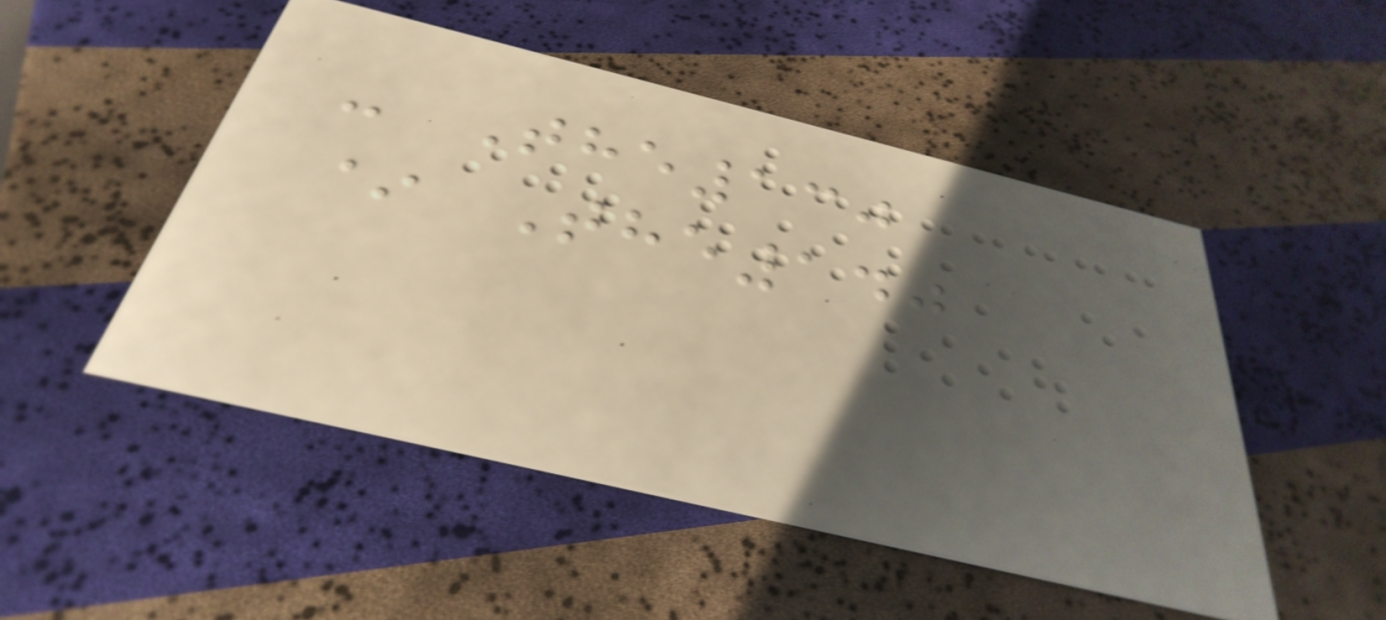- The130
* The140
